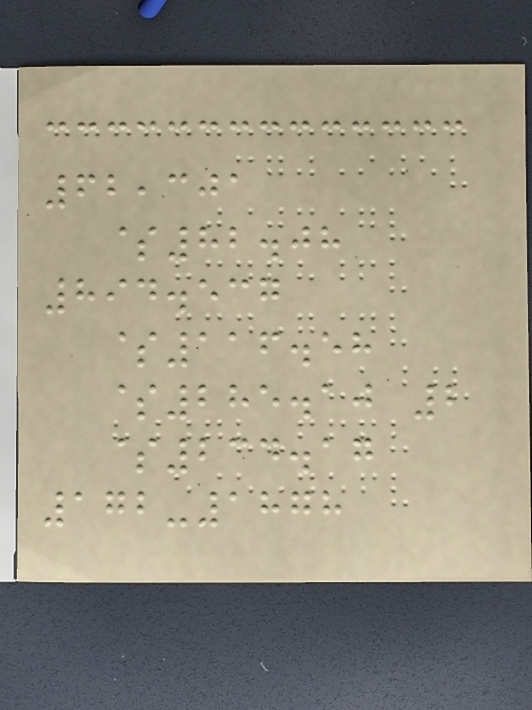62,301
$82.08
894.537
$116.58
$285.10 2
$234.17
172-1878
